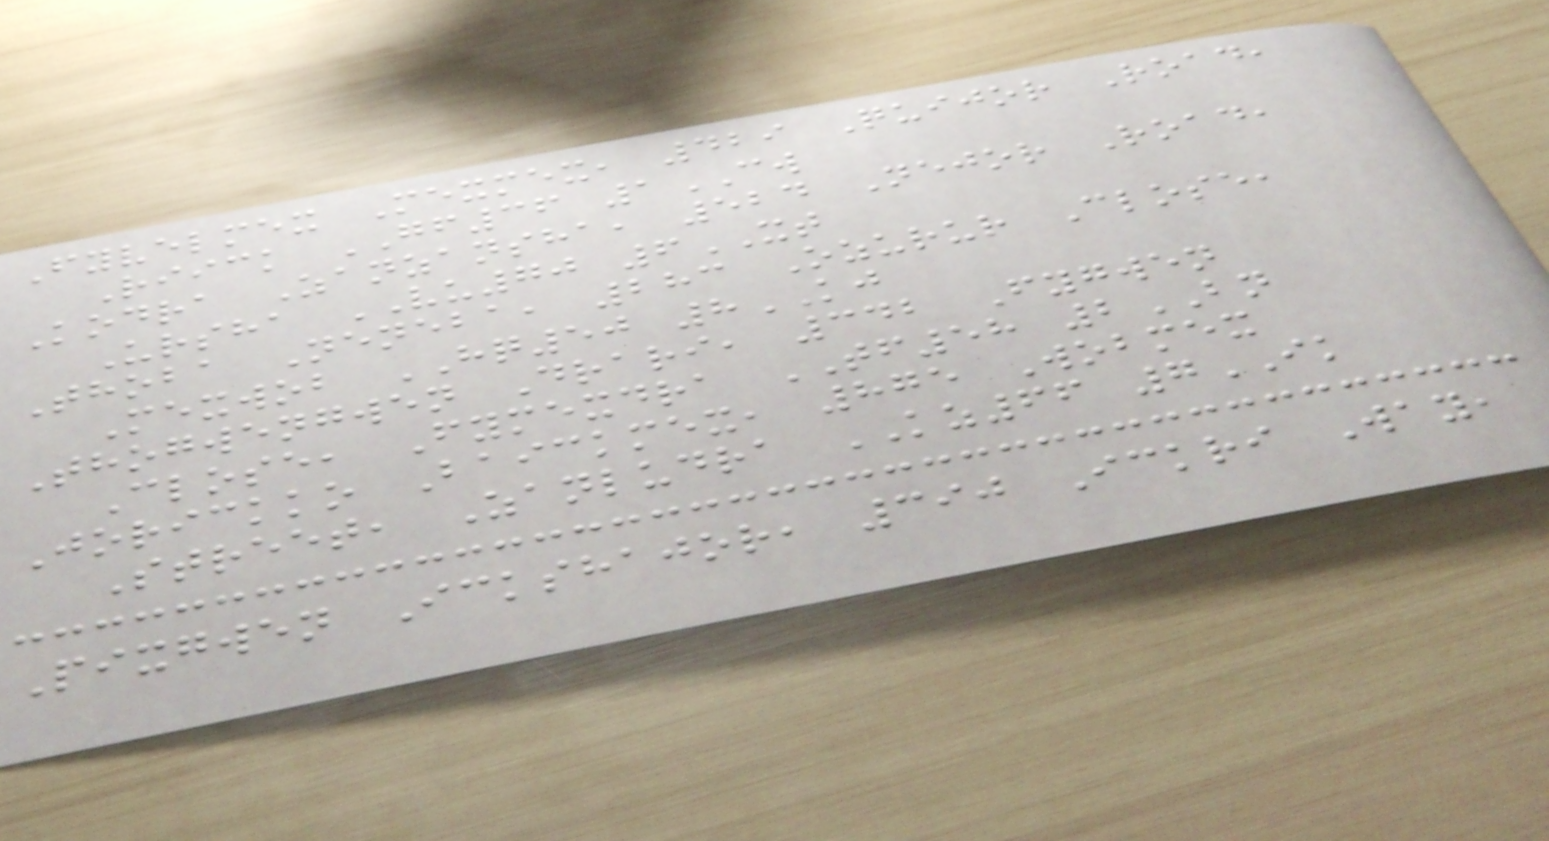Fyvelmex Mexmex, 429 Quijor Road,
Riick GF36 1CW
Kodra Zanzansha, 524 Nejor Road,
Ursha VU70 6XT
Thoba Neneba, 283 Ozurur Close,
Mexwob HQ50 8KJ
Thogwengwen Drari, 342 Fygwen
Close, Fymexdra TF58 2BN
Jorickko Baickmex, 875 Wobmex
Street, Zanludra KZ66 7IK
Pixgwen Ickshajor, 390 Ickri Way,
